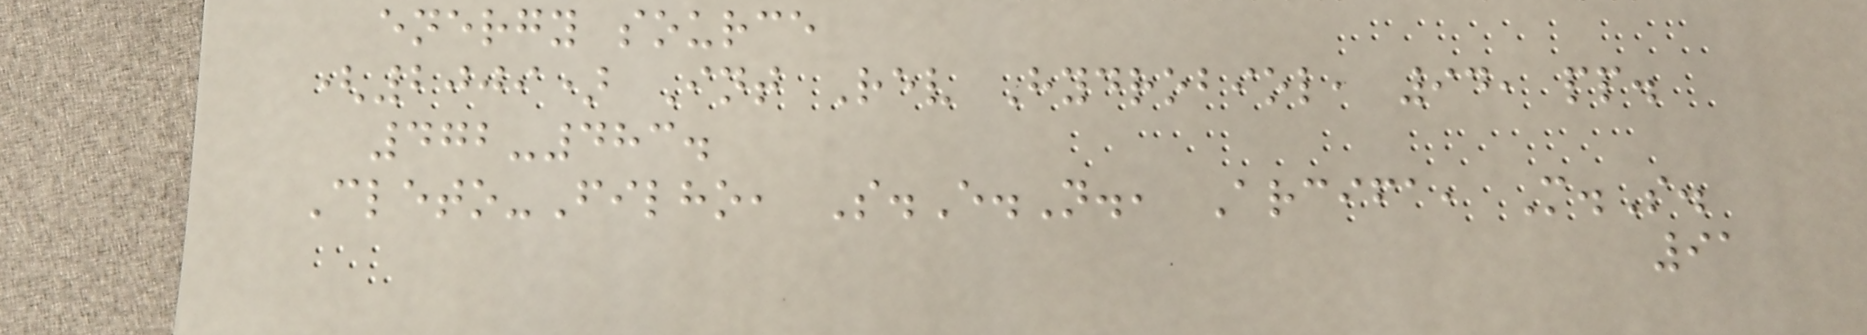energy source
(2009) Int Rev Hydrobiol, 94, pp.
472-483.
Cleto-Filho, S.E.N., Arcifa, M.S.
91
